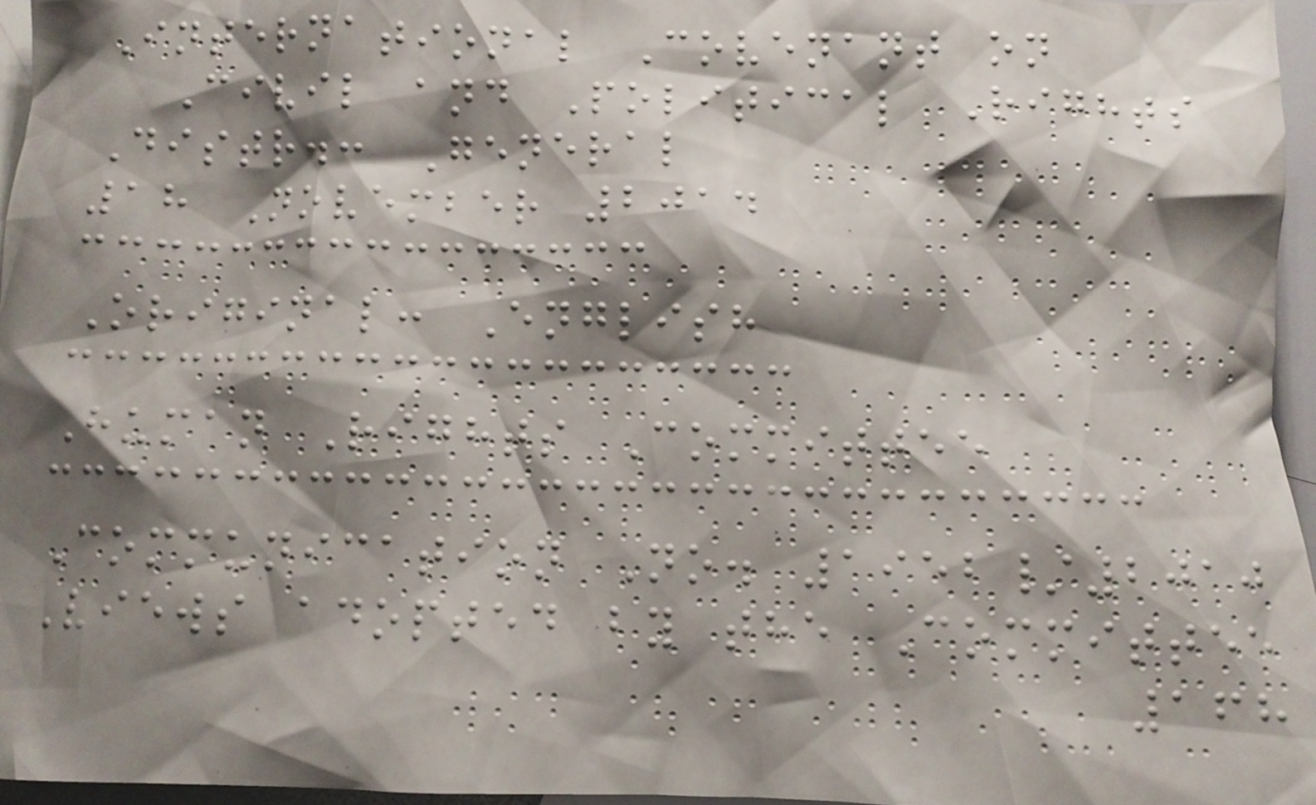International Covenant on
Civil and Political Rights
Distr.: General
18 November 2014
Original: English
Human Rights Committee
Communication No. 1952/2010
Views adopted by the Committee
168
